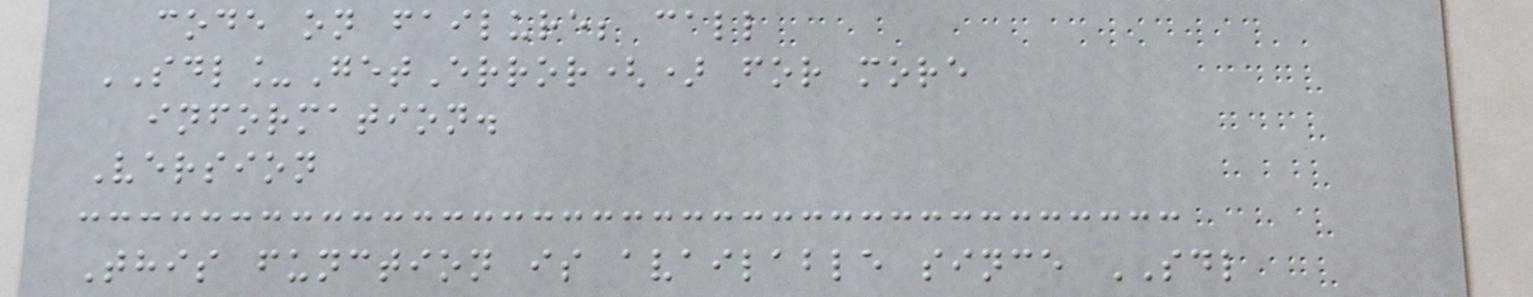code on failure; call
SDL_GetError() for more
information.
Version
This function is available since SDL
